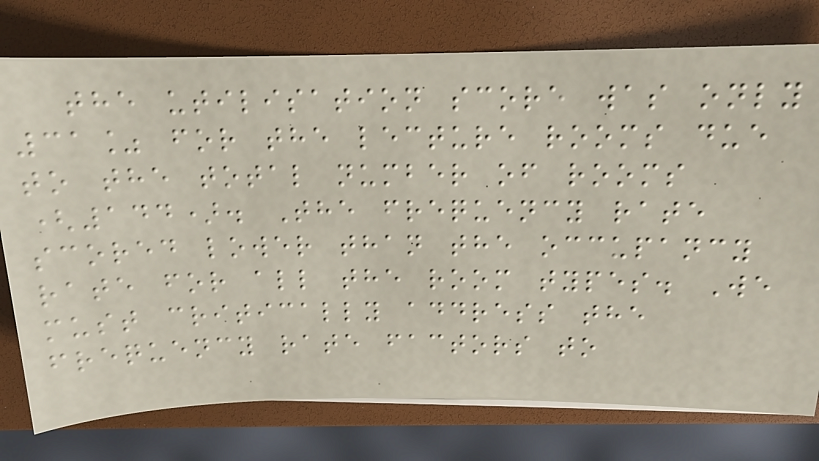the utilisation score was only
31% for the lecture rooms due
to the total number of rooms
(144). The frequency rate
scored lower than the occupancy
rate for all the room types. We
must critically address the
frequency rate factors to
